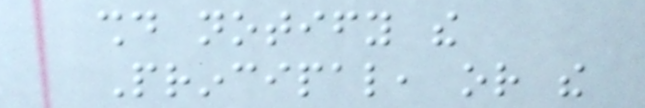should notify the
Principal, or the
